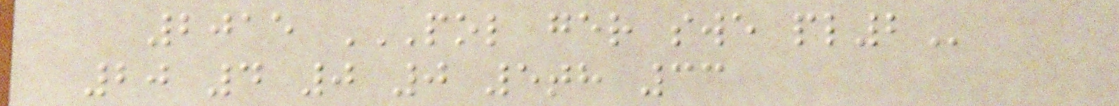2015 POL GER SWE PL2
20 4 0 0 5th 33
